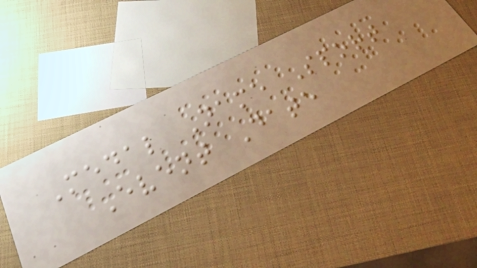Medal Name Sport
Event Date
